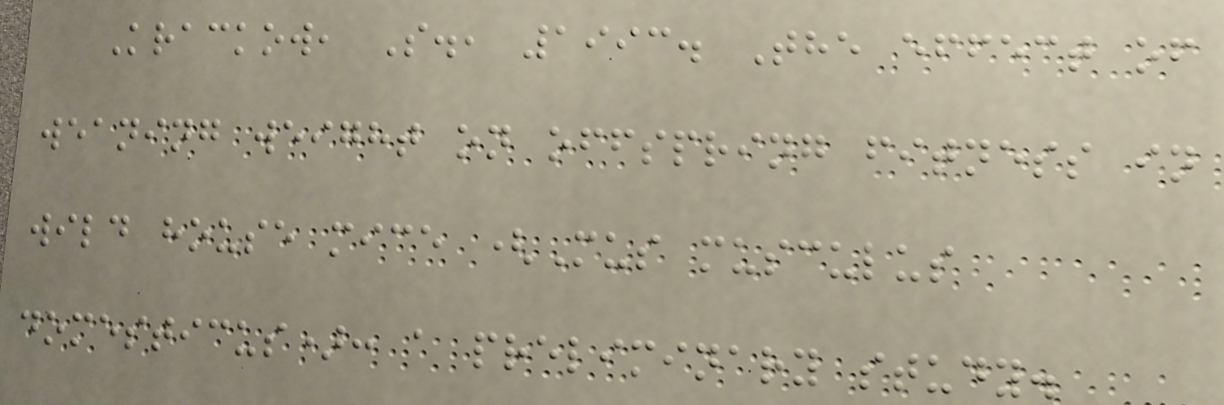Krackow, S., 1993. The effect of
weaning weight on offspring fitness in
wild house mice (Mus musculus
domesticus): a preliminary study.
